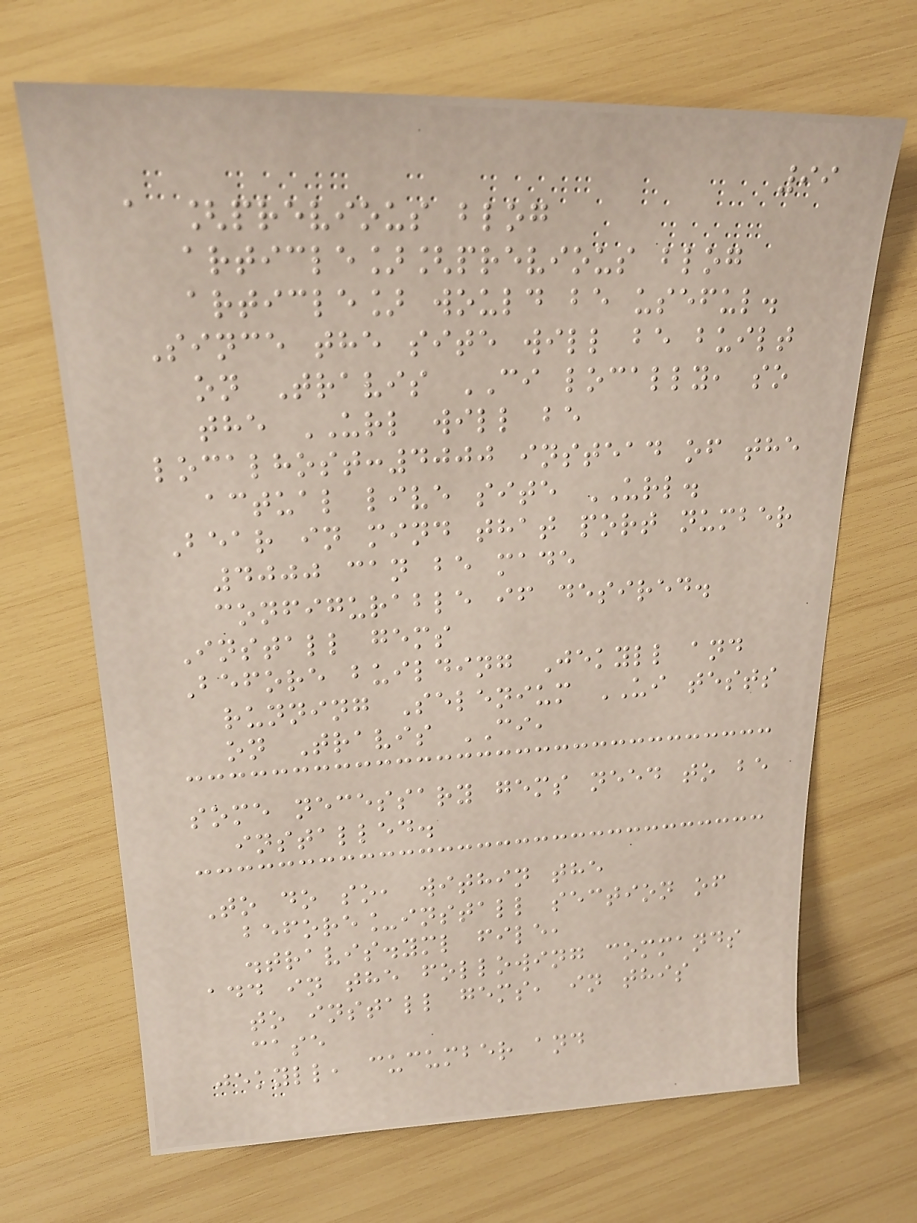99
a [previous blog
article][previous blog
article] would be useful.
Since the site will be built
on Travis CI locally, so
the URL will be
localhost:4000 instead of the
actual live site URL.
Bear in mind that port number
4000 can be made
configurable if desired.
Install gems
Before building Jekyll and
running Selenium UI tests
on Travis CI,
some necessary gems need to be
installed.
To do so, within the
before_install section of
.travis.yml file,
add in the following commands
to install gems, in this
case
jekyll, cucumber and
